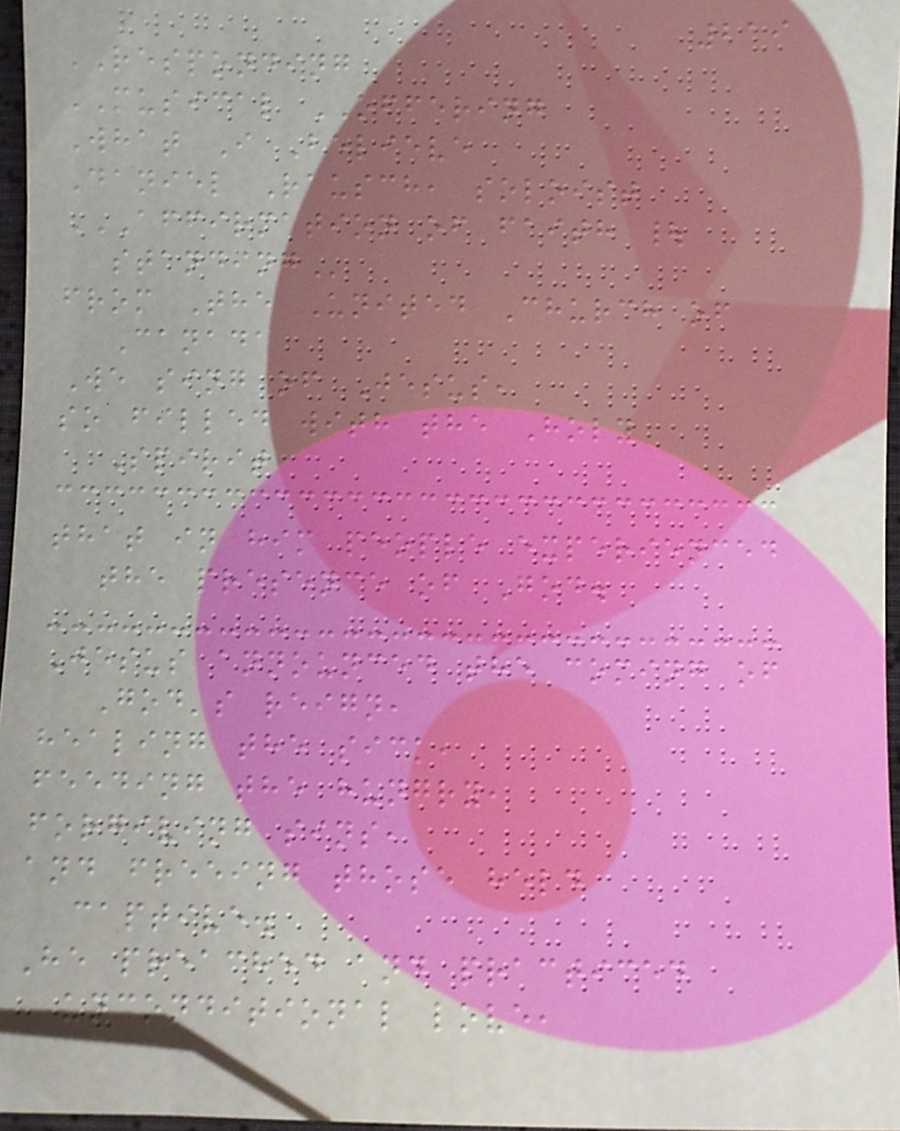219
RESPONDING
MUSICAL OFFERING
What I Believe
Daniel Rausch, soloist
AFFIRMATION OF FAITH |
STANDING
from The United Church of
Canada
We sing of Jesus,
so filled with the Holy
Spirit
that in him people experienced
the presence of God.
Jesus announced the coming of
God's reign,
healing the sick,
feeding the hungry,
forgiving sins,
and freeing those held
captive.
He preached and practiced
unconditional love,
